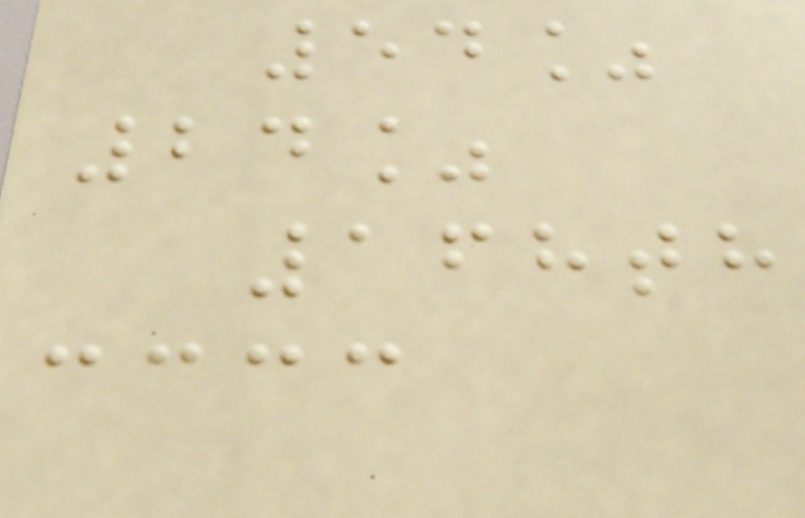54%
24%
168th
